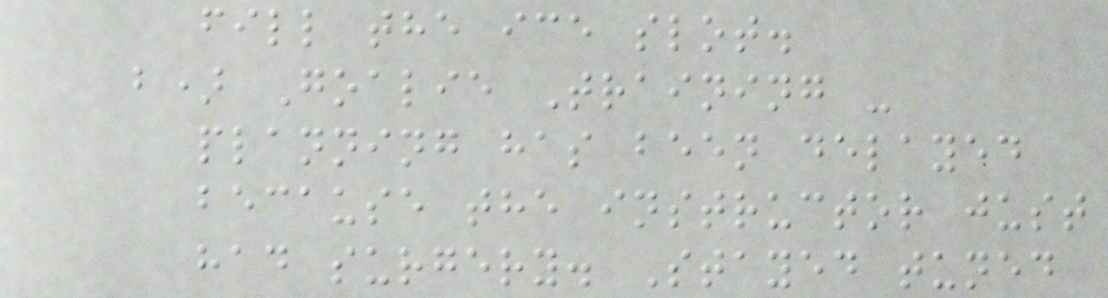fill the ice slot.
b) Goalie Training -
planning has been delayed
because the instructor just
had surgery. Stayed tuned
